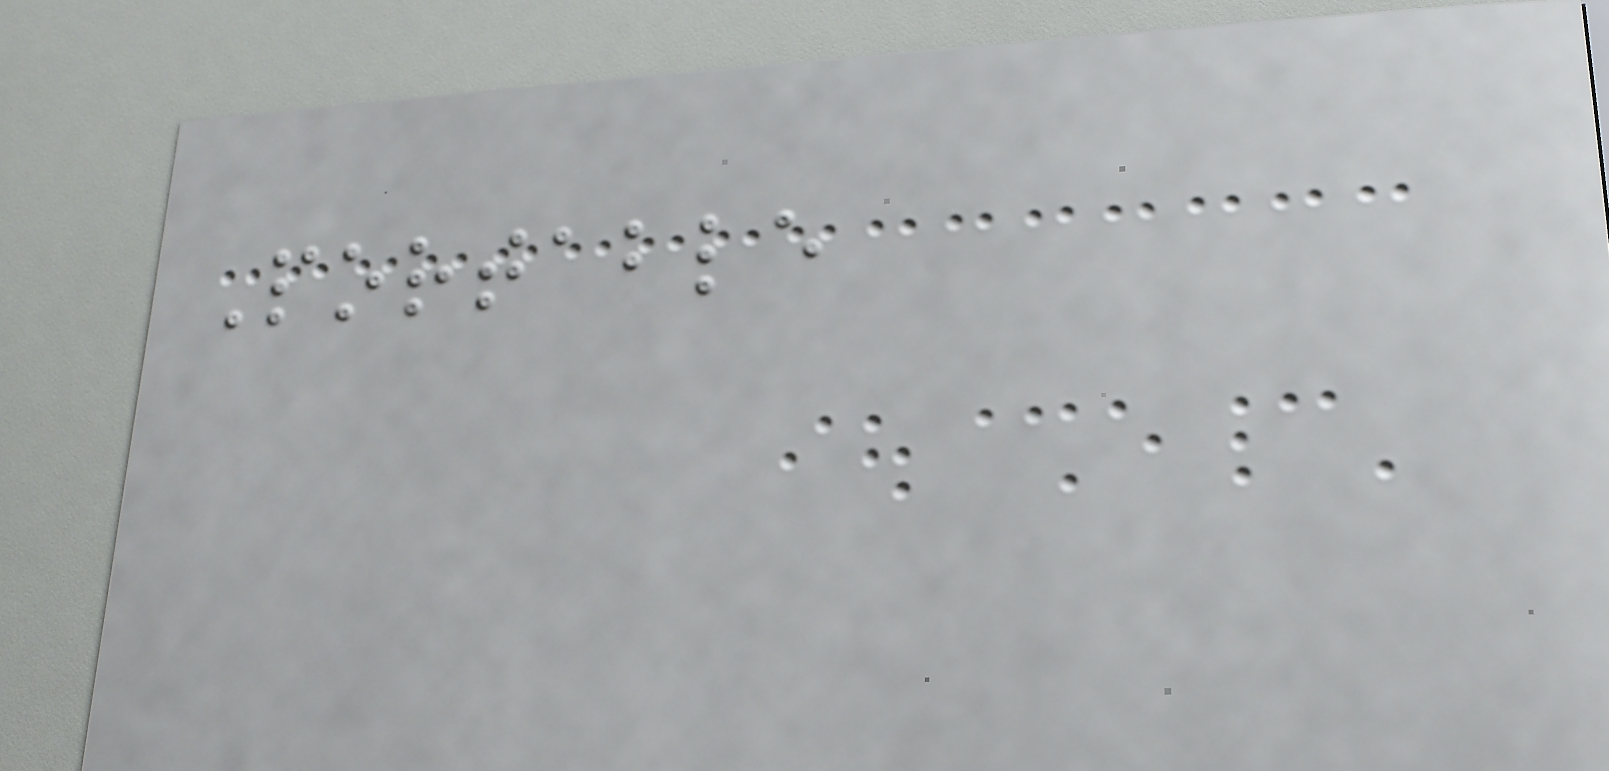Portable
